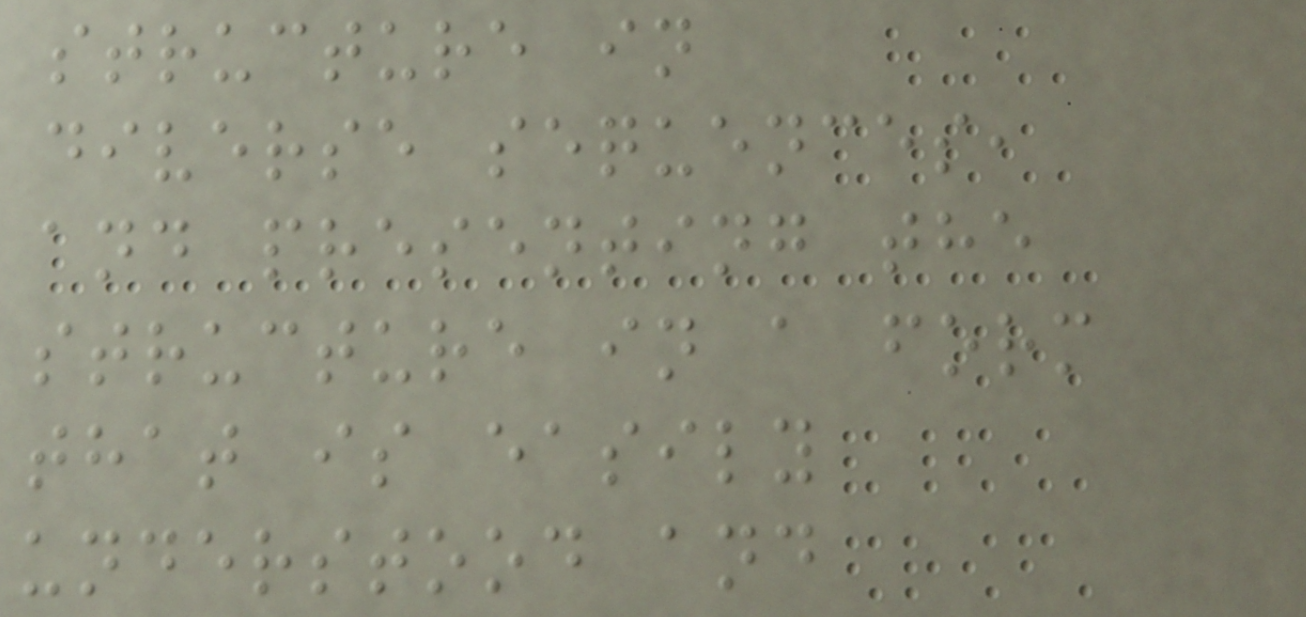structure in
diverse sequences,
and presenting the
structure in a form
that is easily
understood and
